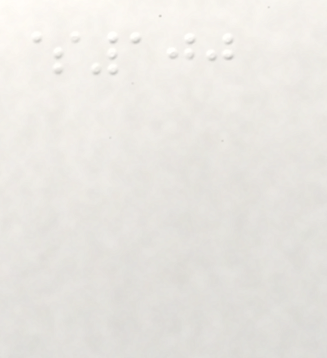$100
